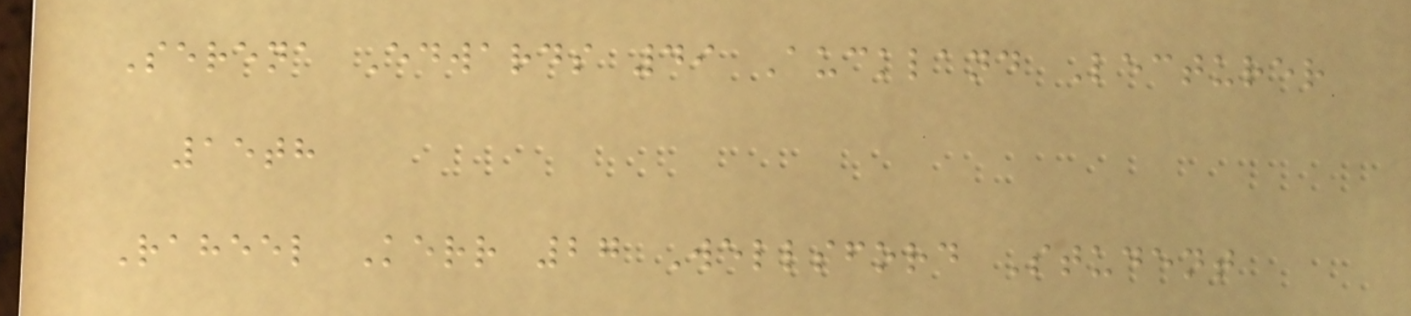Serena Edwards 49 Auckland Lecturer
15th
Raheel Kerr 27 Wellsford Student
